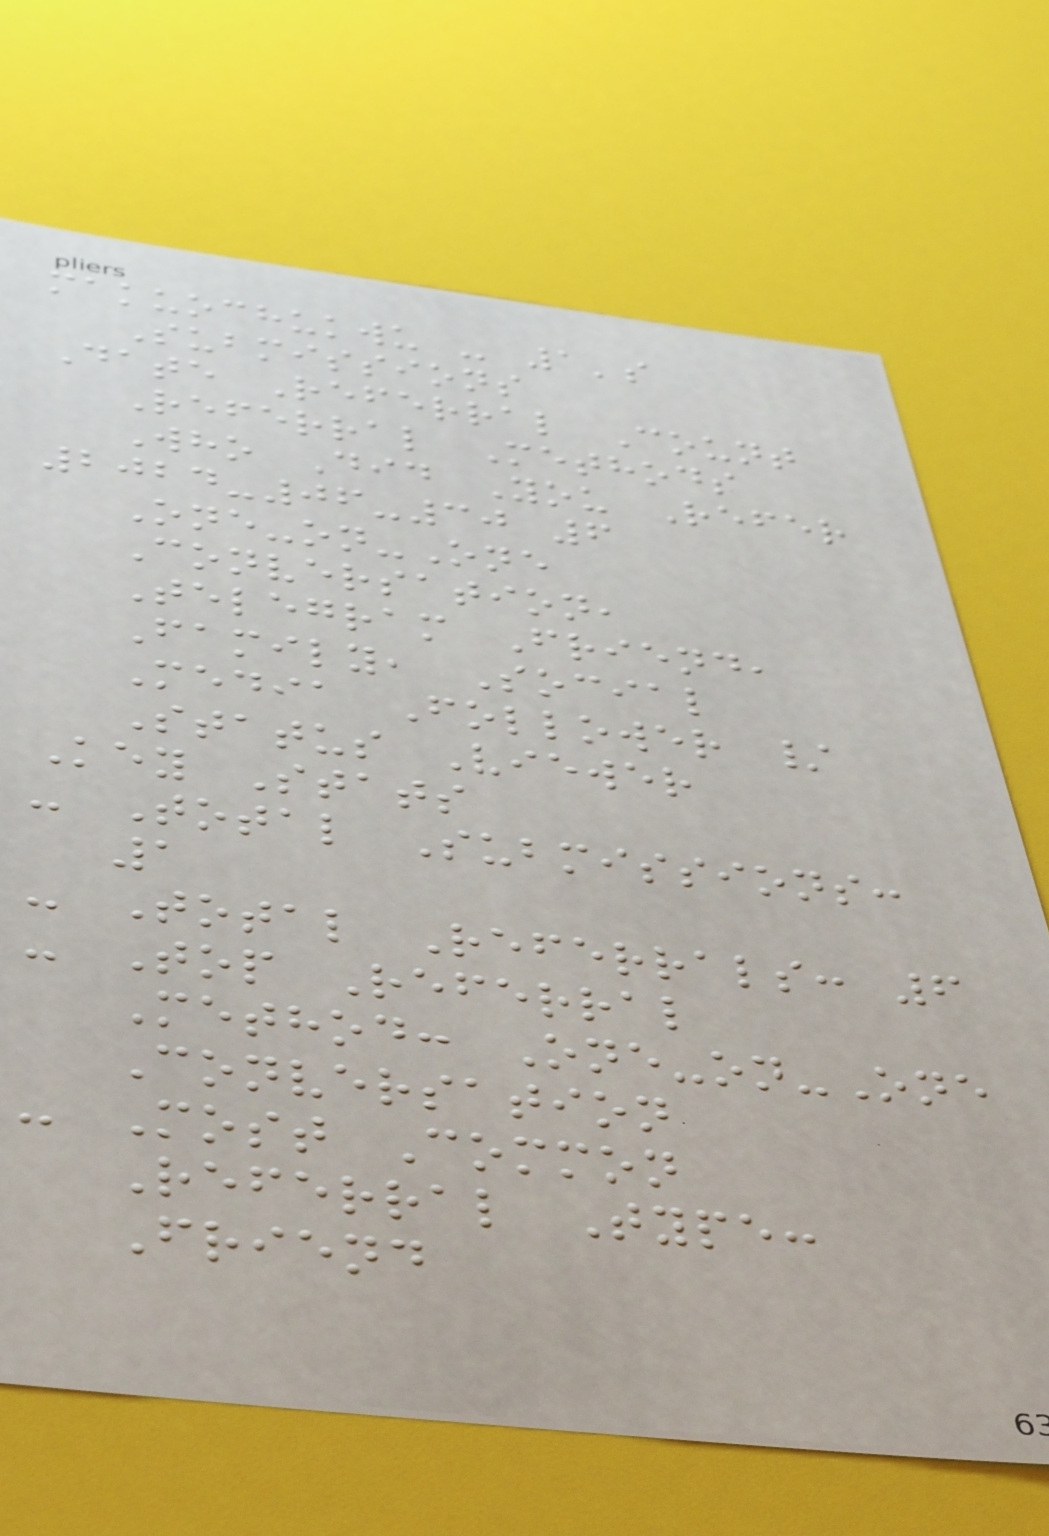makuochukwu - 1's
Submissions
Date Referral Count
Referral Methods
Who Did You Refer
2024-06-30 6
One-on-One
Conversation,
Telegram Friend,
Family, Social
Media Follower /
Status Viewer
Key Stats
- Total Submissions:
1
- Total Referrals: 6
- Top Referral
Method: One-on-One
Conversation
- Most Common
Referral Type:
Friend
